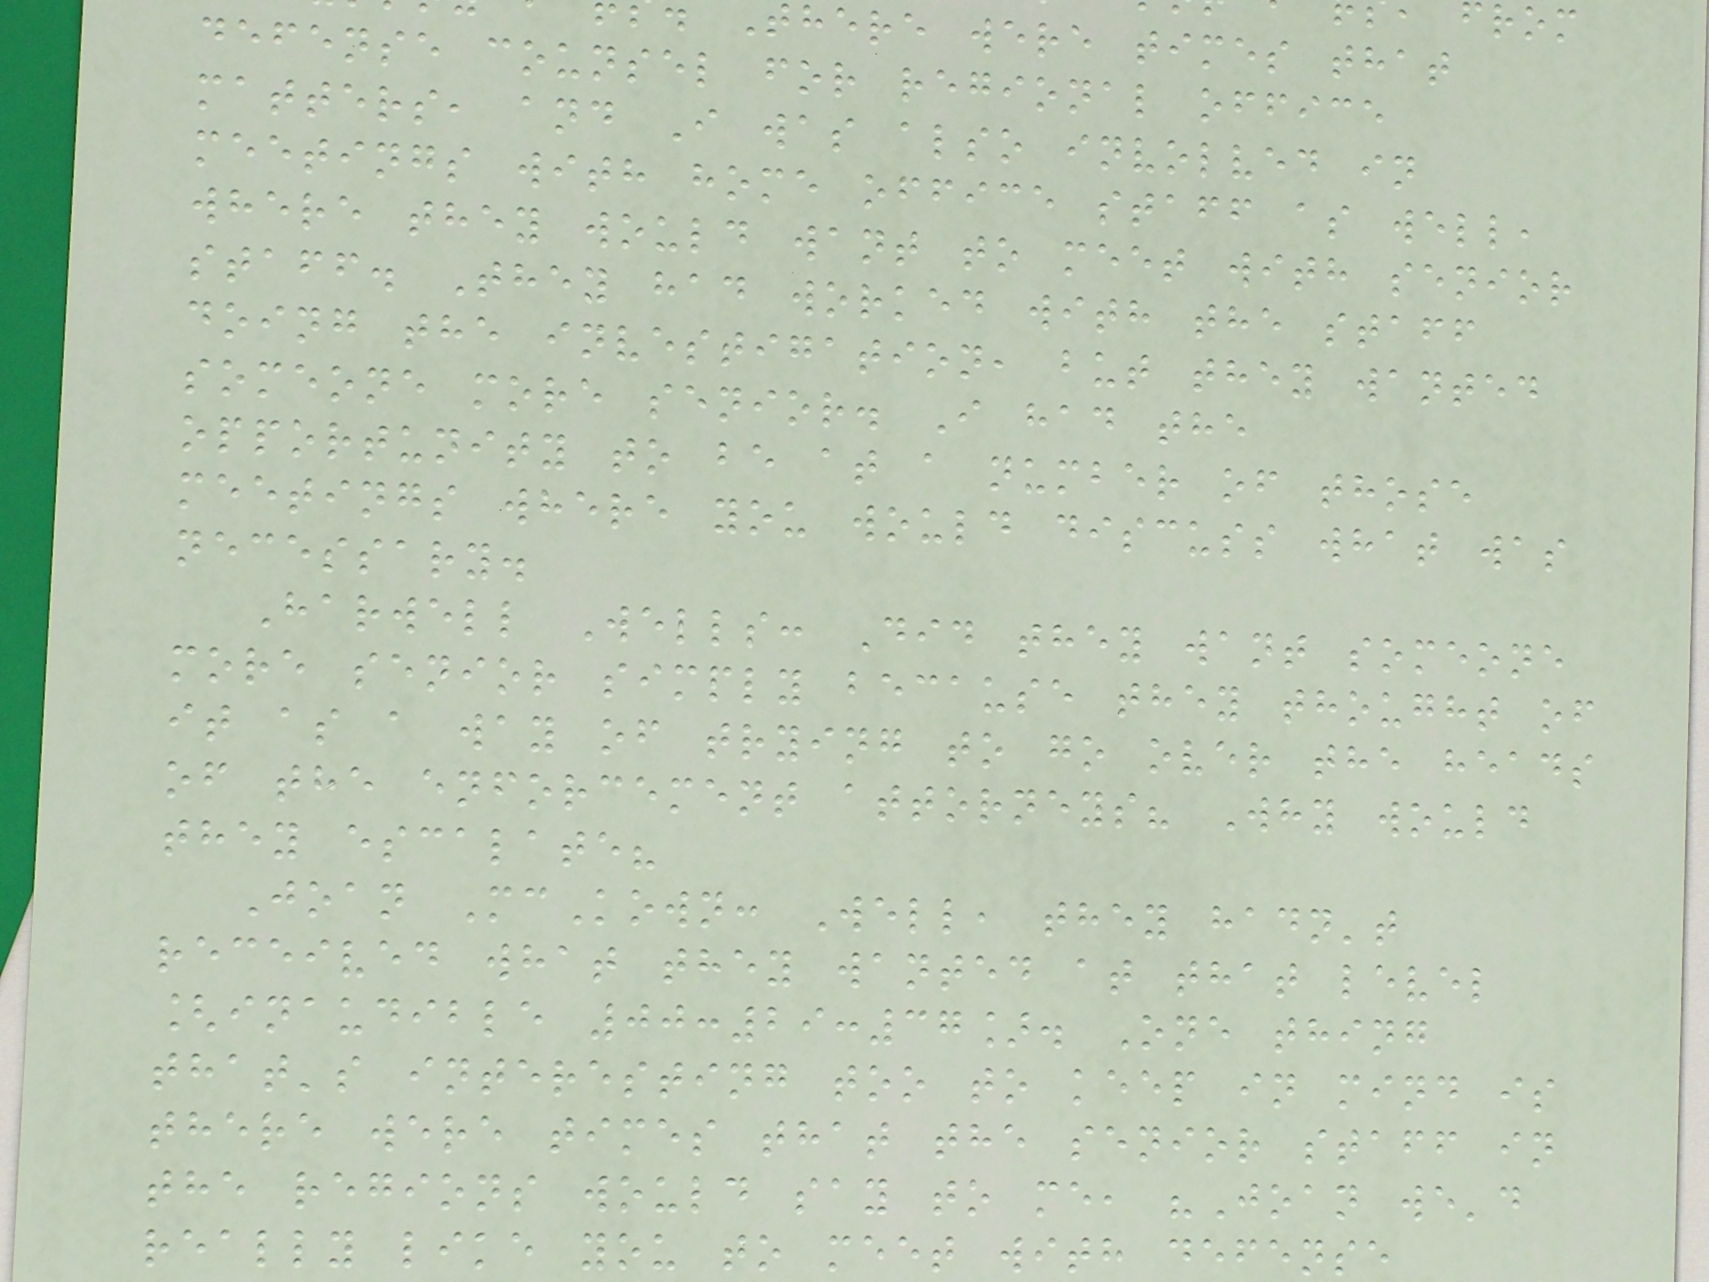there were times that
defense counsel for regional office
matters, and I was also involved in
meetings with home office staff as well,
where they would want to meet with senior
staff. They had worked with the staff
doing the investigation, but they wanted
someone more senior. I had the
opportunity to be at a number of those
meetings where you would discuss what was
necessary.
Harwell Wells: Did they want someone
more senior simply because they thought of
it as a way of trying to go over the heads
of the enforcement attorneys? Why would
they escalate?
Joan McKown: Well, they hadn't
received what they wanted at that level
[inaudible 00:29:37]. One thing
that's interesting too to keep in mind is
there were times that the senior staff in
the regions would say to me, "Joan we'd
really like you to meet with defense
